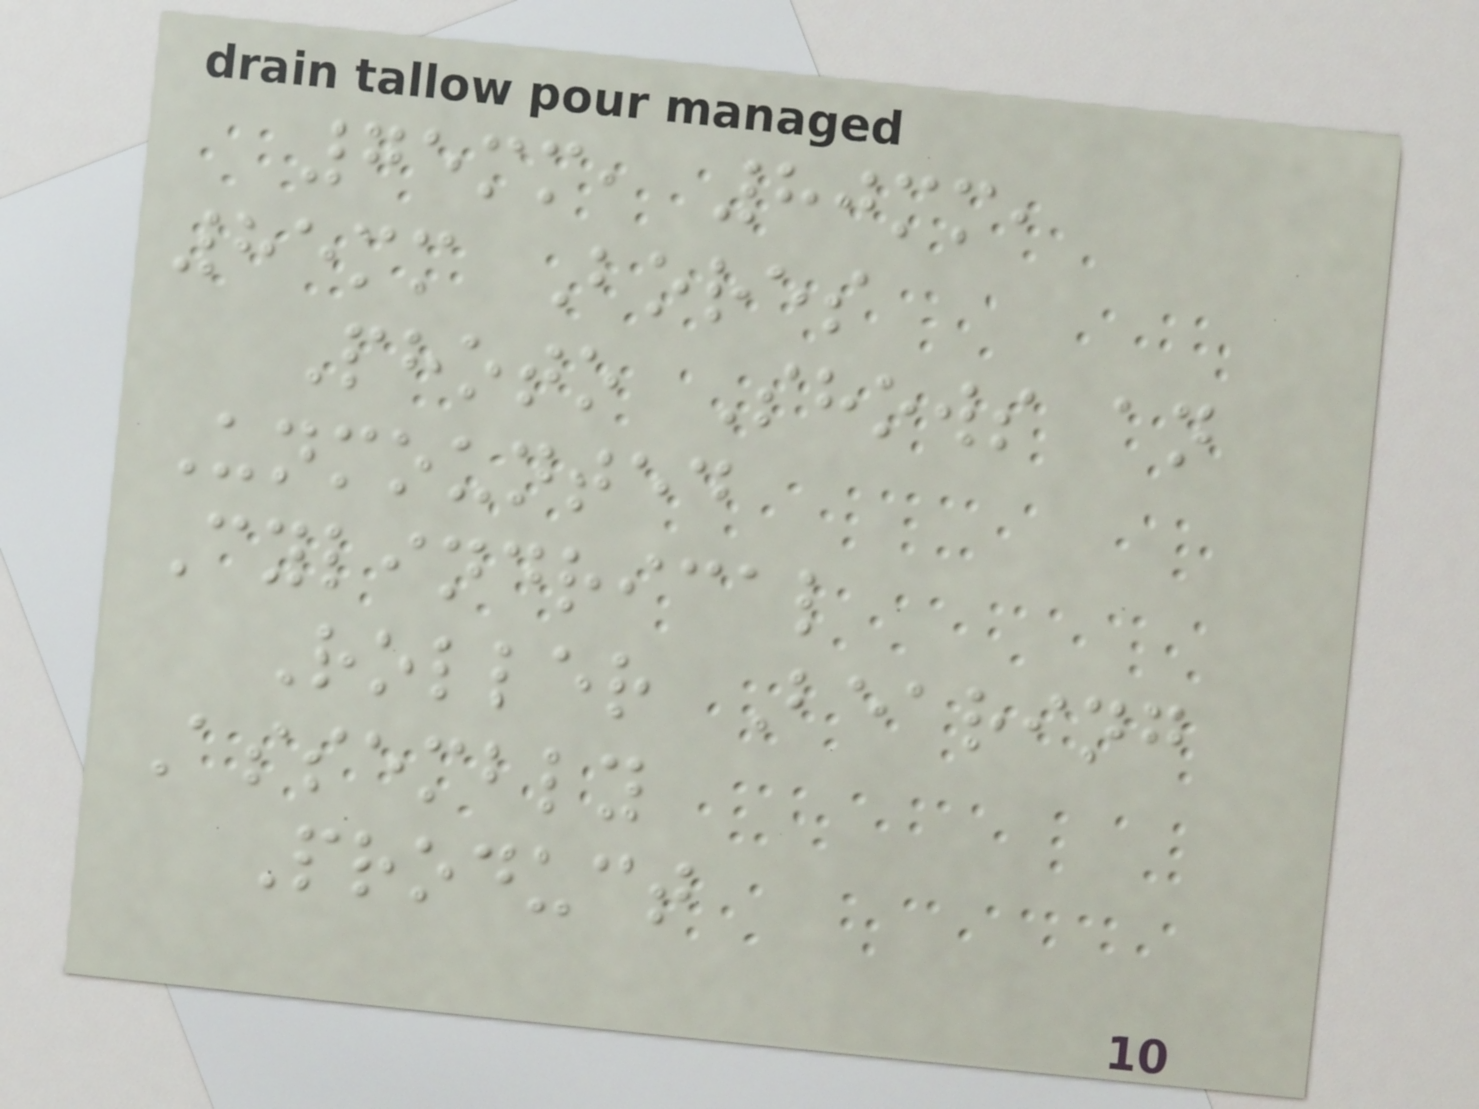75mm, 80mm,
85mm Bores
Photo Shows an
Unmounted
Cylindrical
Roller Bearing
Assembly
Product
